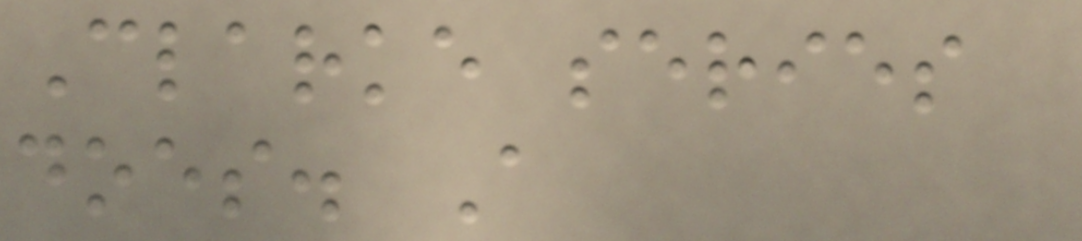Clarke series
does. A
